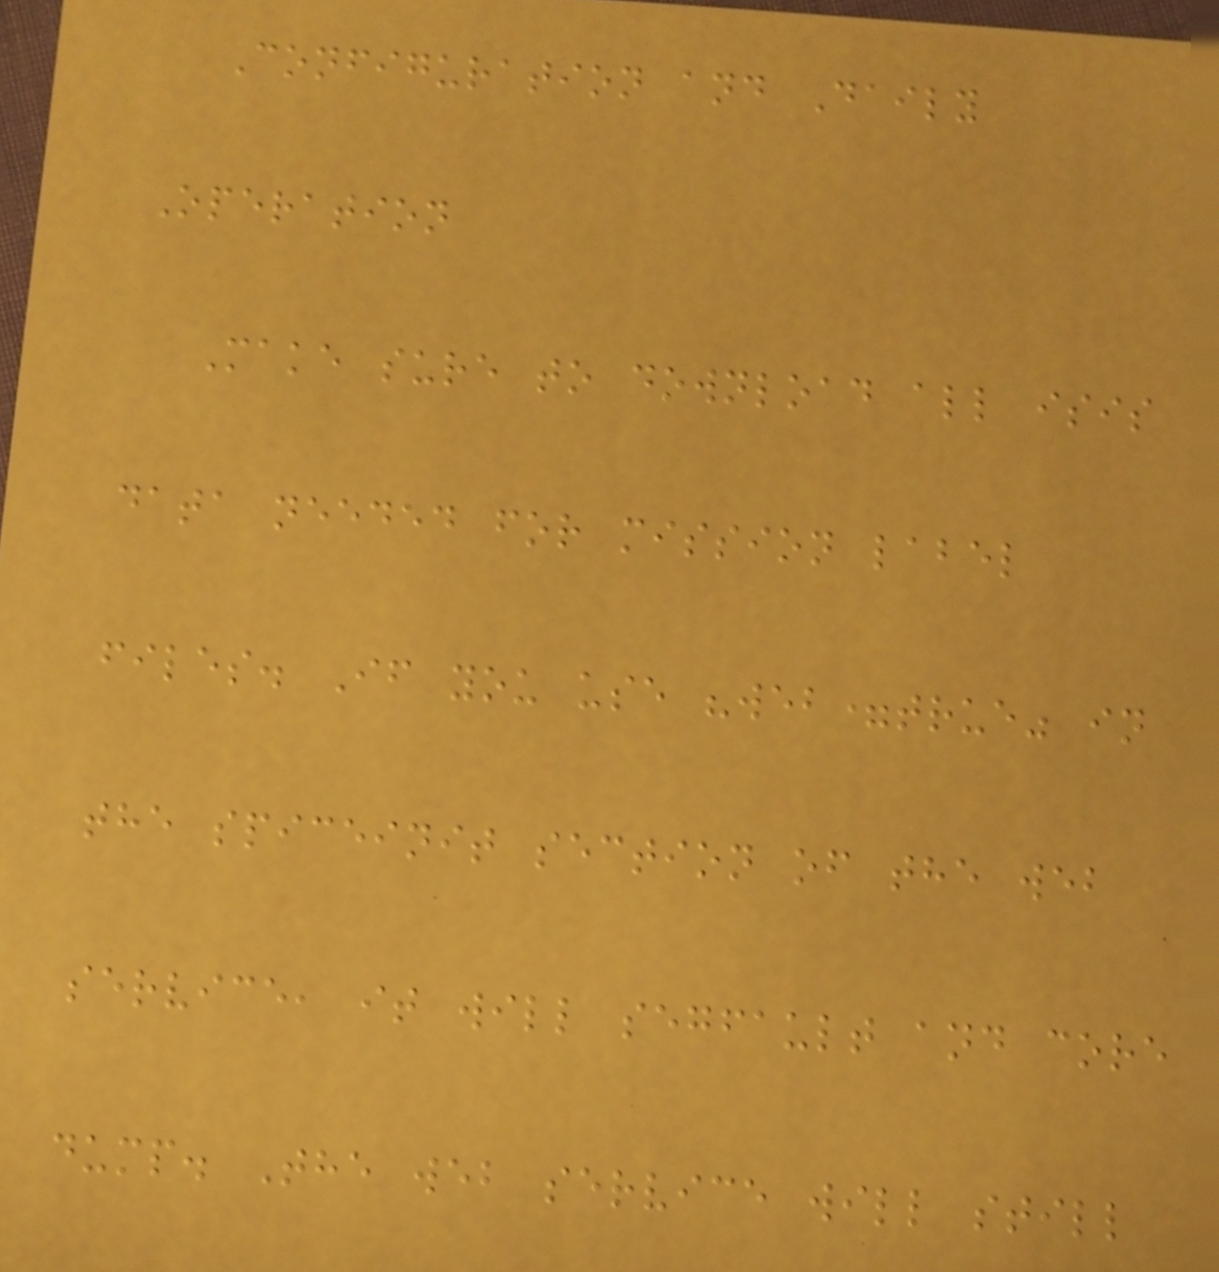Configuration and Daily
Operation
Make sure to download all isis
data needed for mission label
files. If you use "web=true" in
the spiceinit section of the web
service, it will segfault and core
dump. The web service will still
